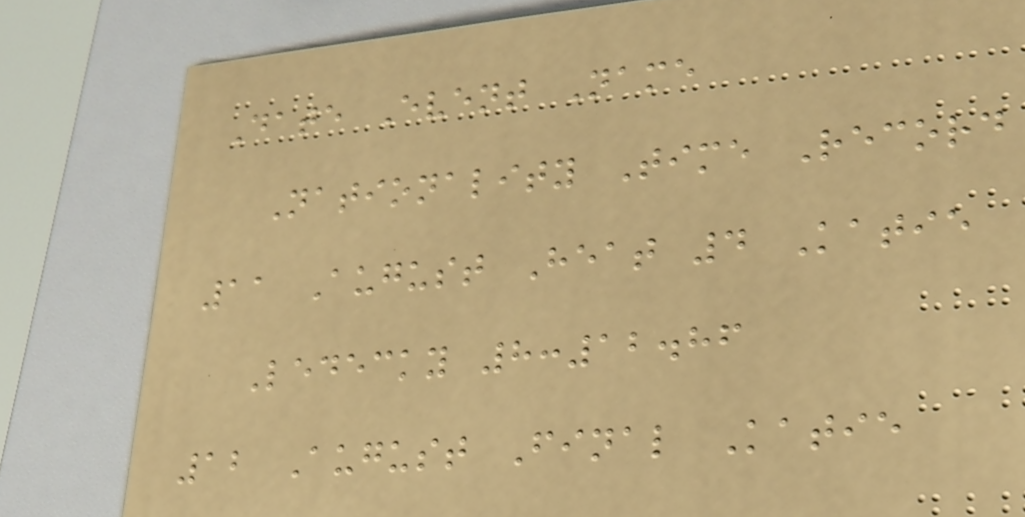Date Event Name
Nationality Time Record
11 August Heat 4 Katie
Ledecky 8:12.86
12 August Final Katie
